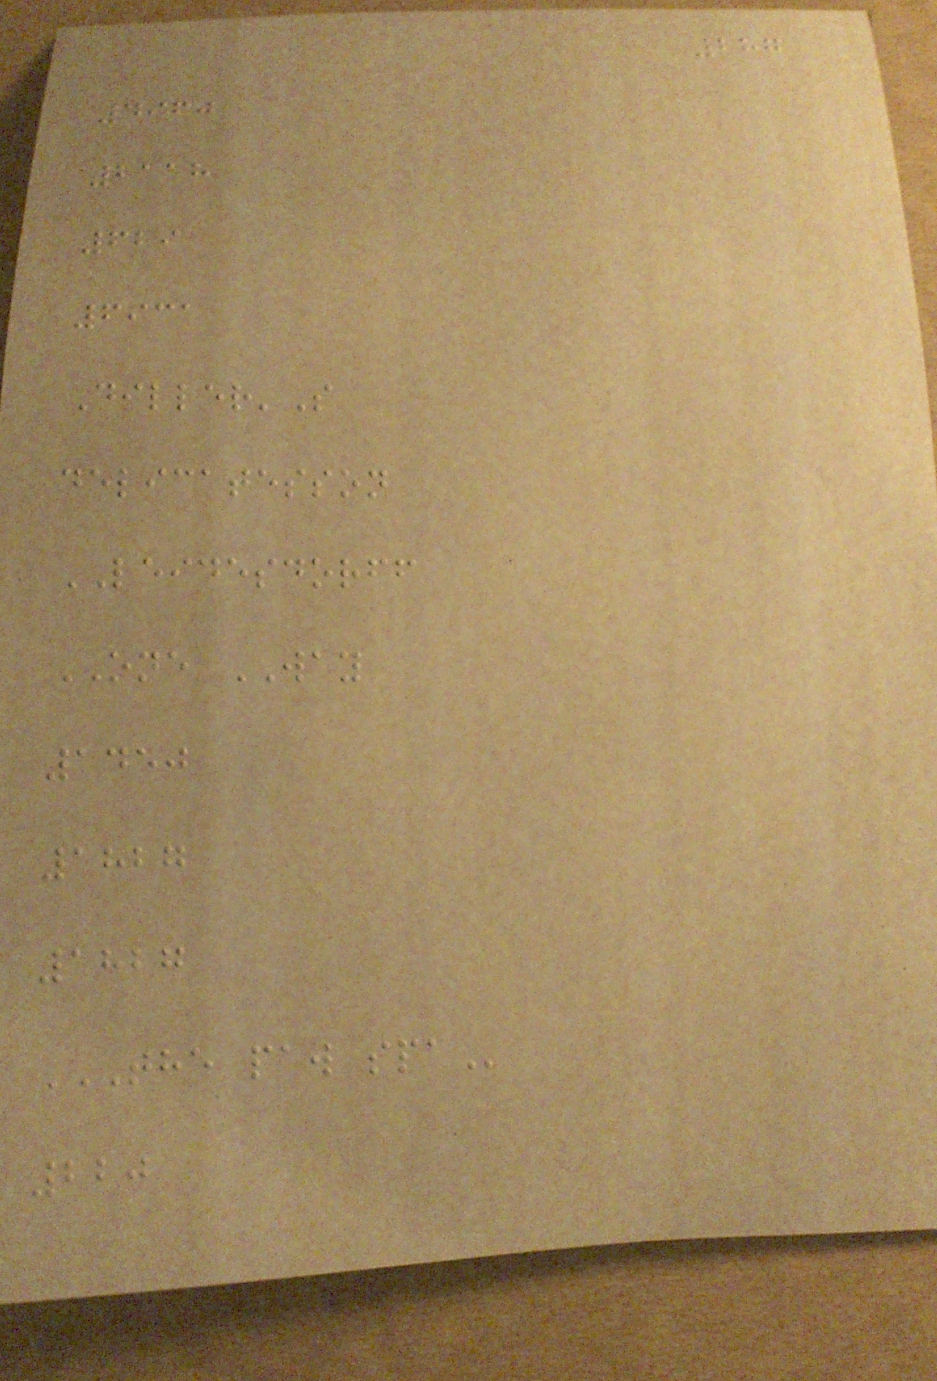287
4960
2118
629
6931
Diller'S
delicatesson
LEIDESDORFF
ONE WAY
1450
1827
1827
THE PAW SPA
220
